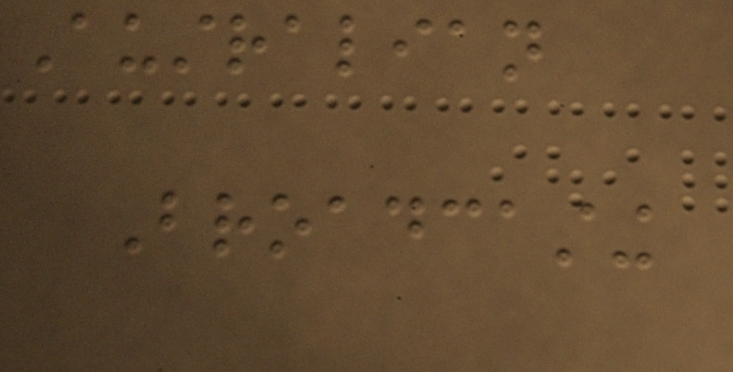Australian
Broadcasting
